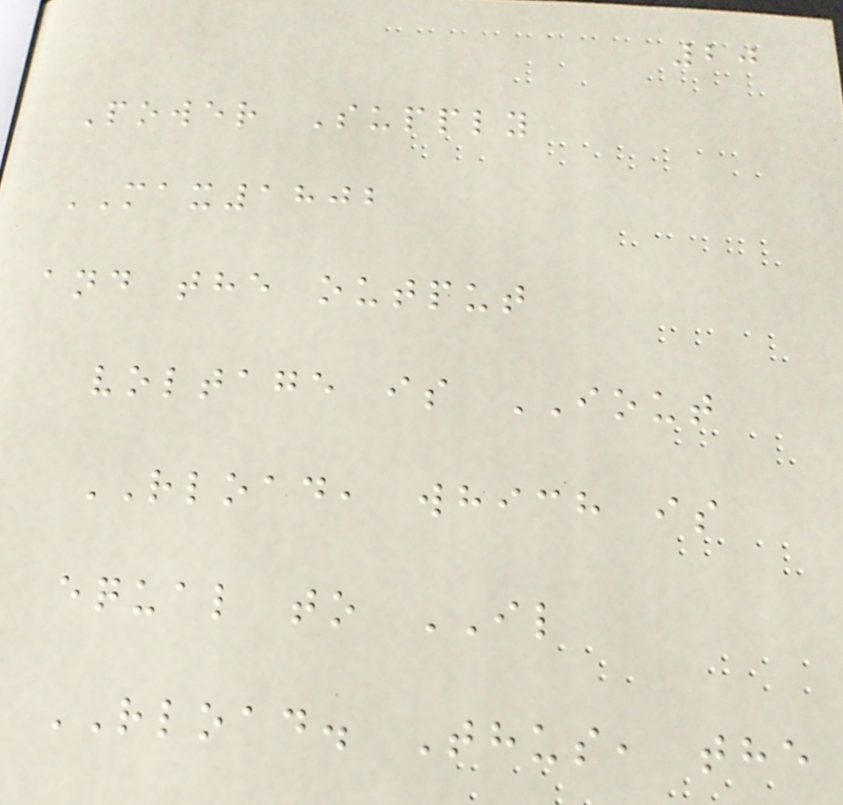20
Power Supply
MAX1802
and the output
voltage is IOUT
RLOAD, which is
equal to IL
RLOAD. Thus, the
